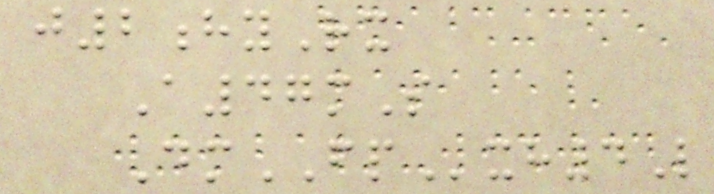j2hyRx
A47mS
DmFPxh4L
